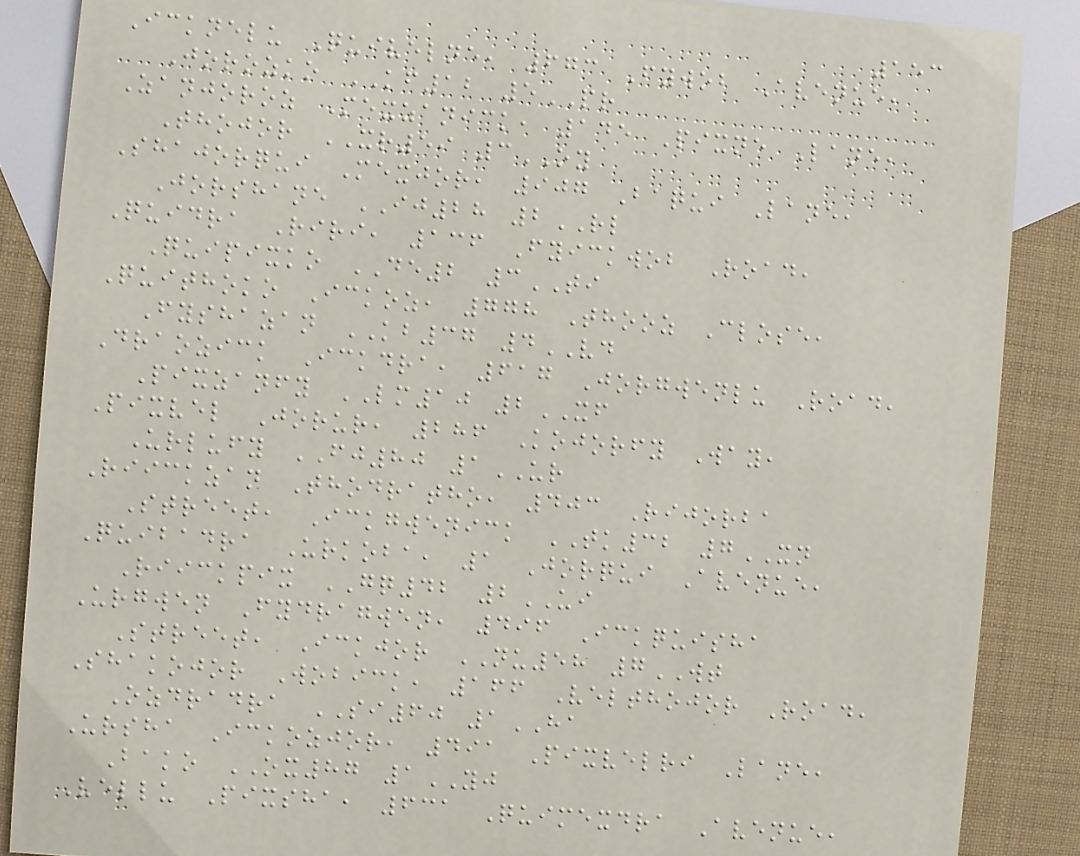153
Icknelu Quivelne, 673 Fywob Avenue,
Jorozko KF12 5PR
Zanjoroz Mexzanick, 145 Pixne Lane,
Thojor XR59 3OY
Shajorqui Mexjor, 907 Baqui Lane,
Jorshane IJ28 2RL
Quidra Riri, 136 Fyickwob Road,
Quipixko DE2 3TI
Quithoko Ickoz, 778 Thooz Close,
Fyshazan KB37 4VD
Draozick Ickdra, 617 Jorgwenlu Road,
Pixzanfy LM10 2XF
Pixvel Jorur, 286 Kojorfy Way,
Urlufy FJ80 1UR
Riickzan Thodratho, 403 Rijorba
Street, Ickgwenick TK32 7XN
Quibadra Urkoba, 1 Jorqui Avenue,
Riickpix GQ42 2UI
Urgwen Fydragwen, 496 Ickquisha
Street, Ickjor NU58 7WT
Shakojor Wobick, 166 Velthojor Road,
Ozdradra SI60 1HA
Ursha Ickozjor, 491 Pixvelri Lane,
Bako OX87 1YJ
Vellu Pixsha, 631 Quimexdra Avenue,
